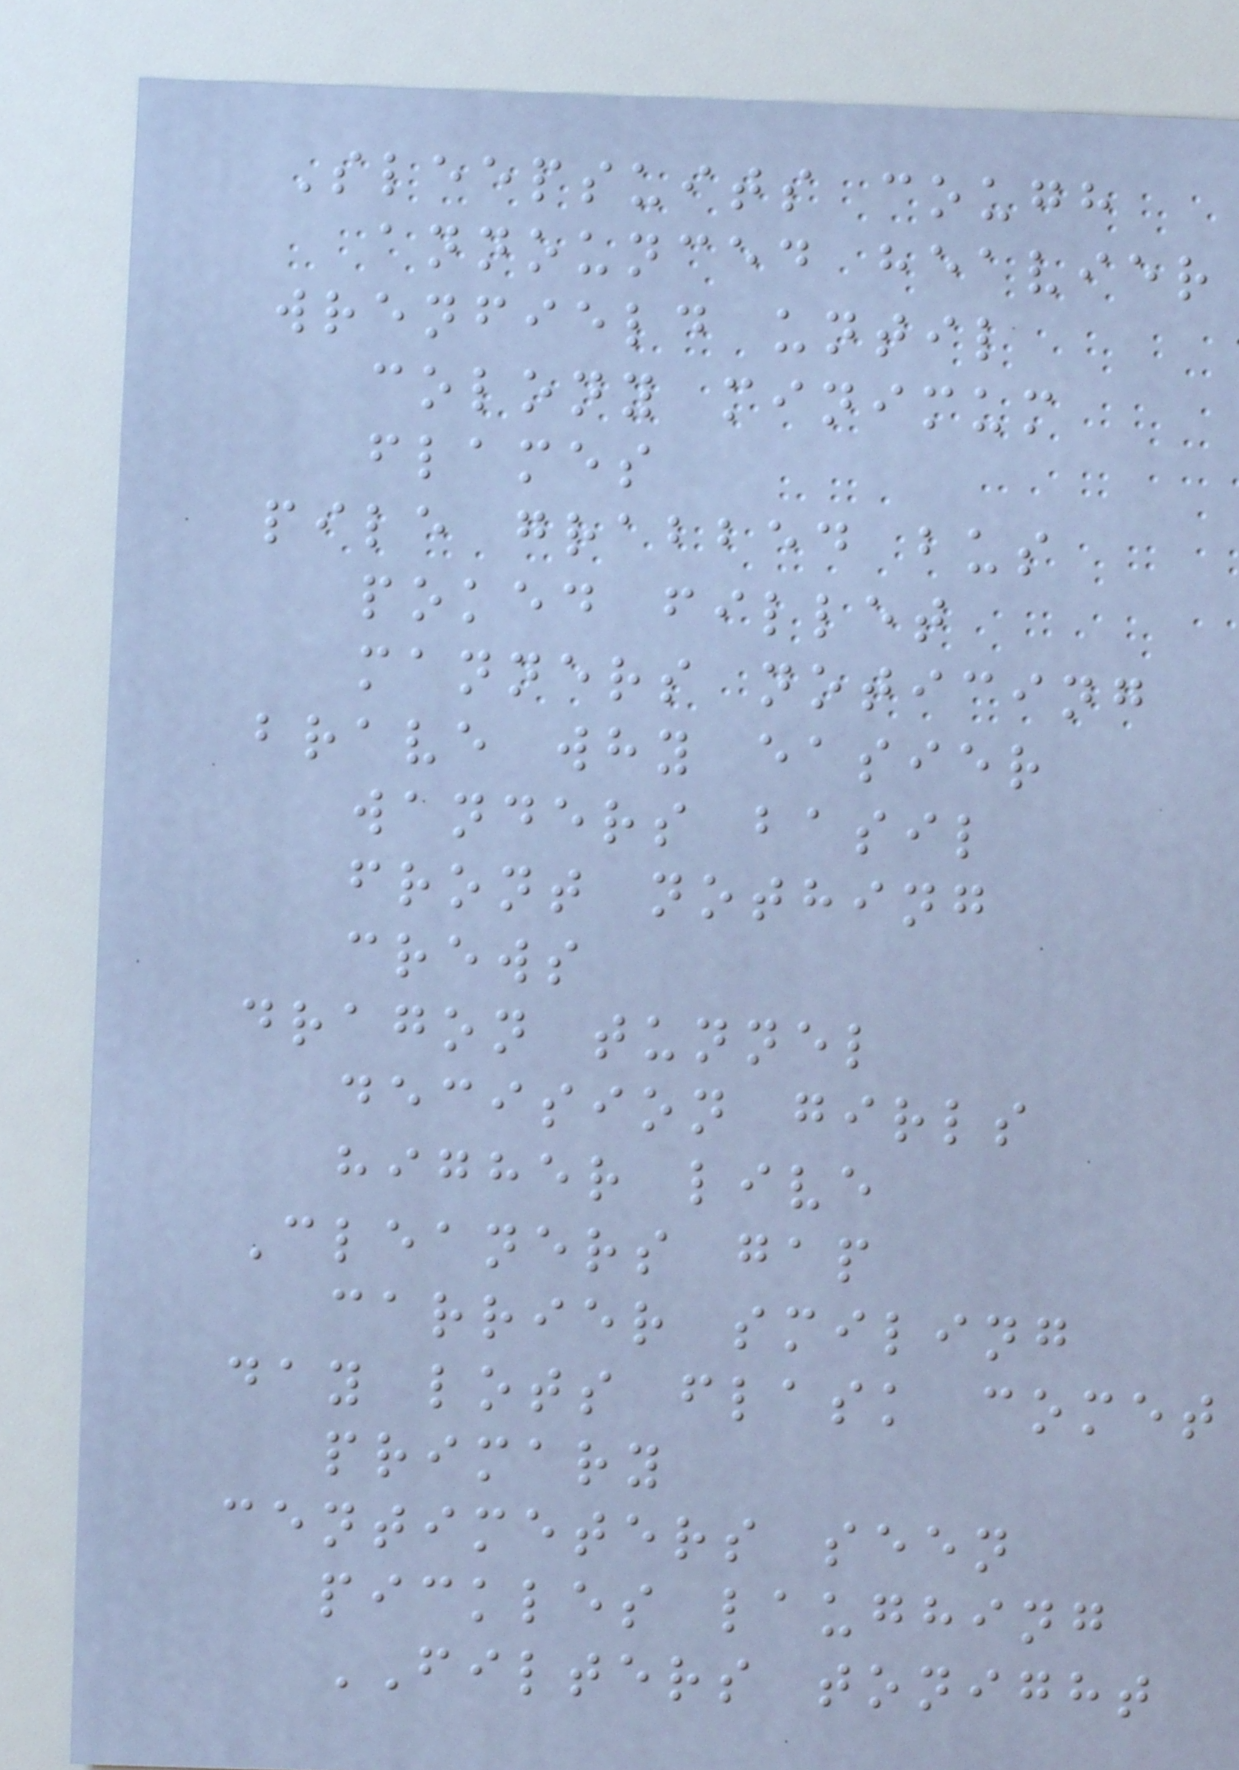Sleepsuits cough
announced heavier
wrenfield until
colony minimum
flames
pile grabbed bus
poked fillet
manners noticing
brave why easier
wanders basil
front nothing
crews
dragon tunnel
decision girls
higher live
Cleaners gap
carrier smiling
day lots flask comet
primary
centimeters seen
pickles laughing
FILTERS tonight
